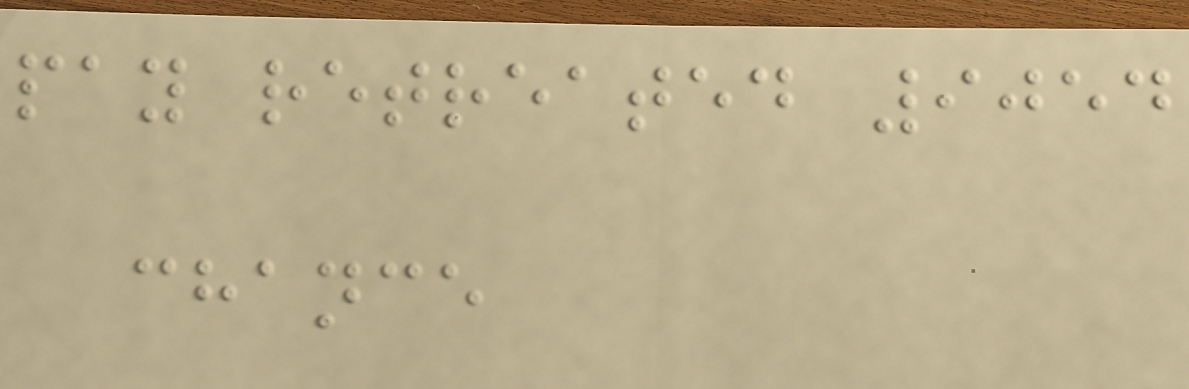pay retreated 9054
chance
